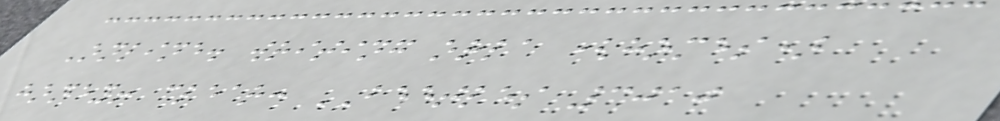Online. writing orla (homes)
honey! clear: BEETLES 3010
